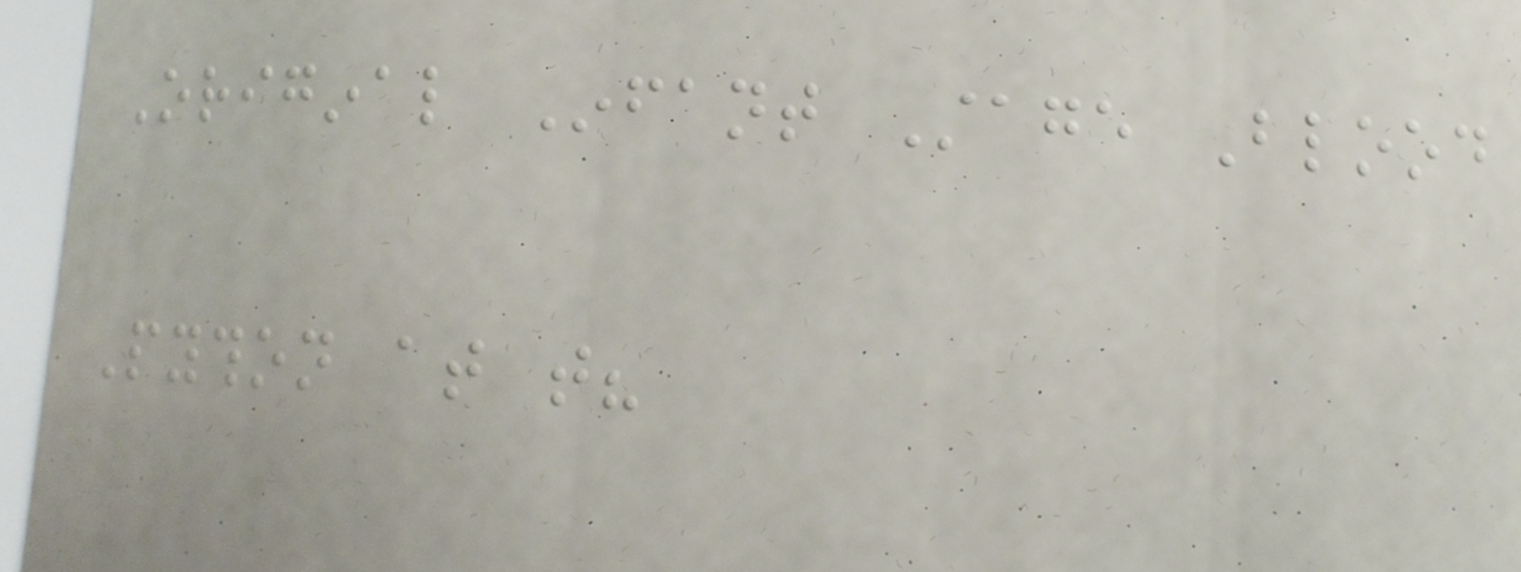Original Infant Stage Blood
Python at that?
